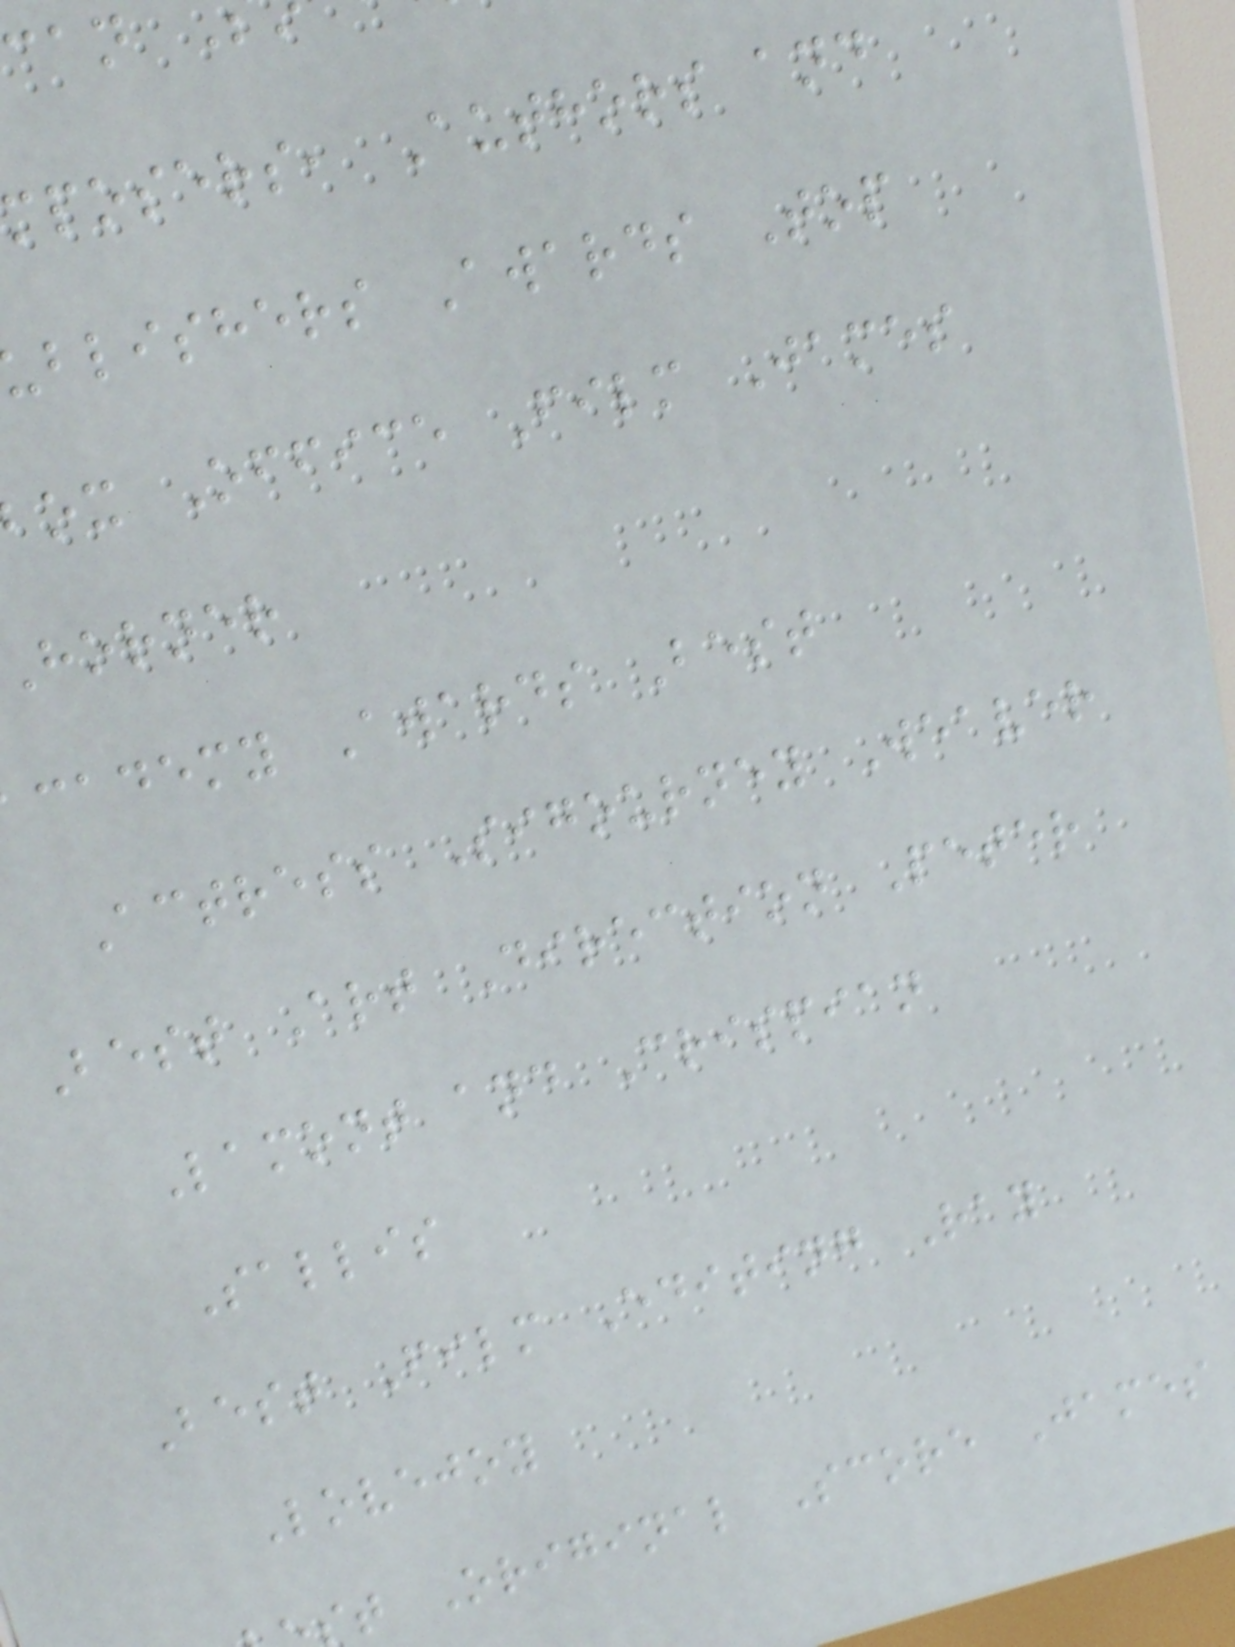posers, Authors and
blishers Awards Top
ox Office Film James
horner
cademy Awards Best
Actress Sigourney Weaver
Best Art Direction Peter
Lamont and Crispian
Sallis
Best Film Editing Ray
Lovejoy
t Original Score James
